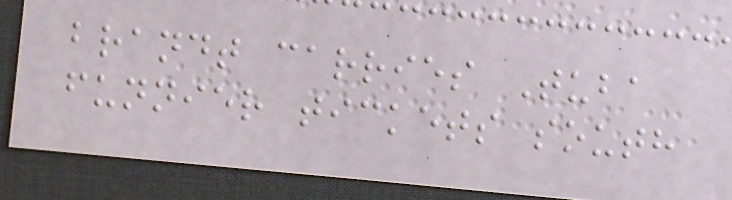brandt carries Tuba
funnier tickets south
